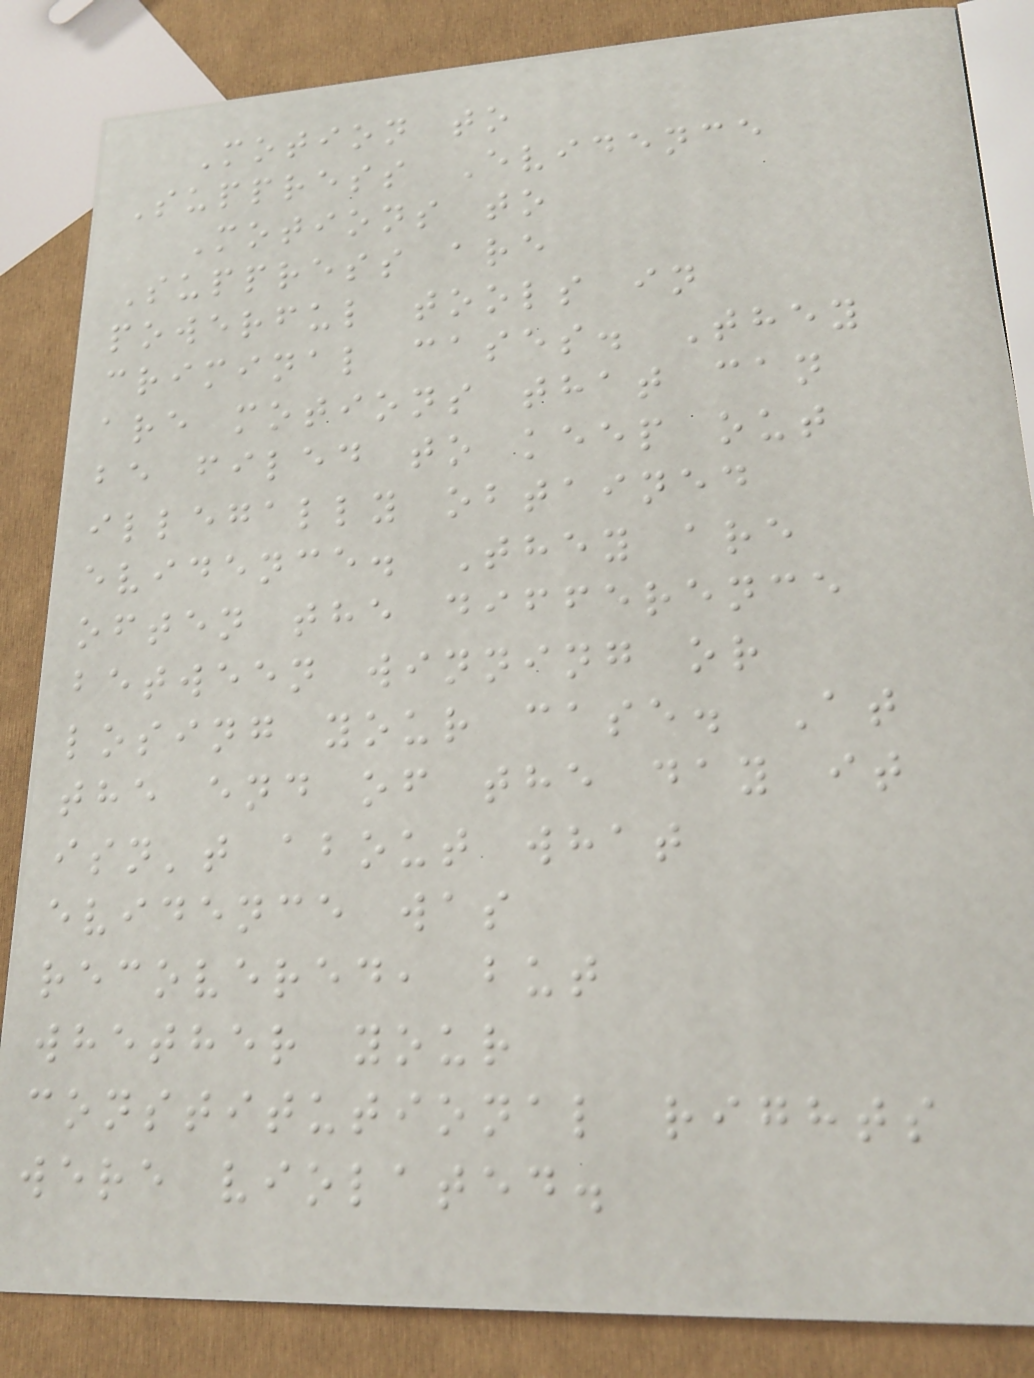Motion to
Suppress Evidence
Motions to
Suppress are
powerful tools in
criminal cases. They
are motions that can
be filed to keep out
illegally obtained
evidence. They are
often the difference
between winning or
losing your case. At
the end of the day it
isn't about what
evidence was
recovered, but
whether your
constitutional rights
were violated.
